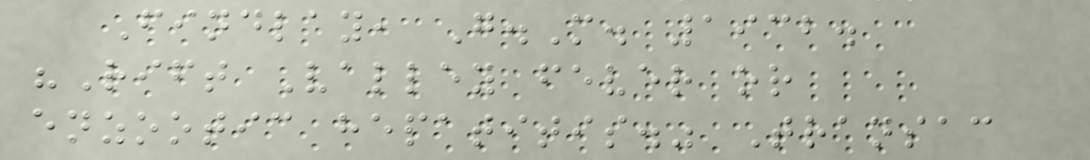Findlay, G.M. 1932.
"Rift Valley fever or
enzootic hepatitis." Transac
